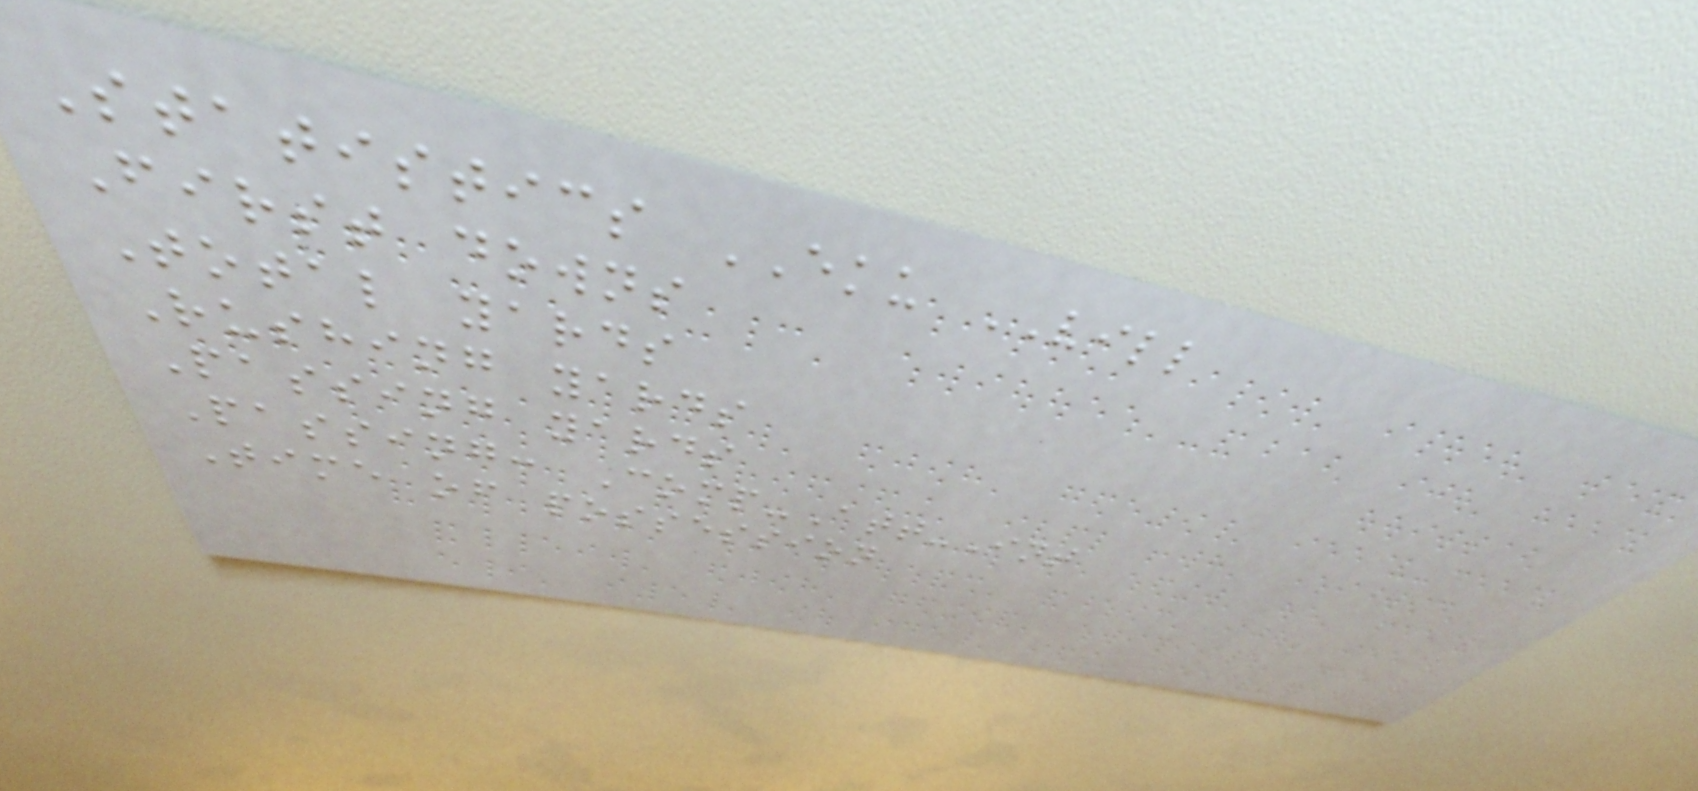Statistics EKU VILL
First downs
Total yards
Rushing yards
Passing yards
Passing: Comp-Att-Int
Time of possession
